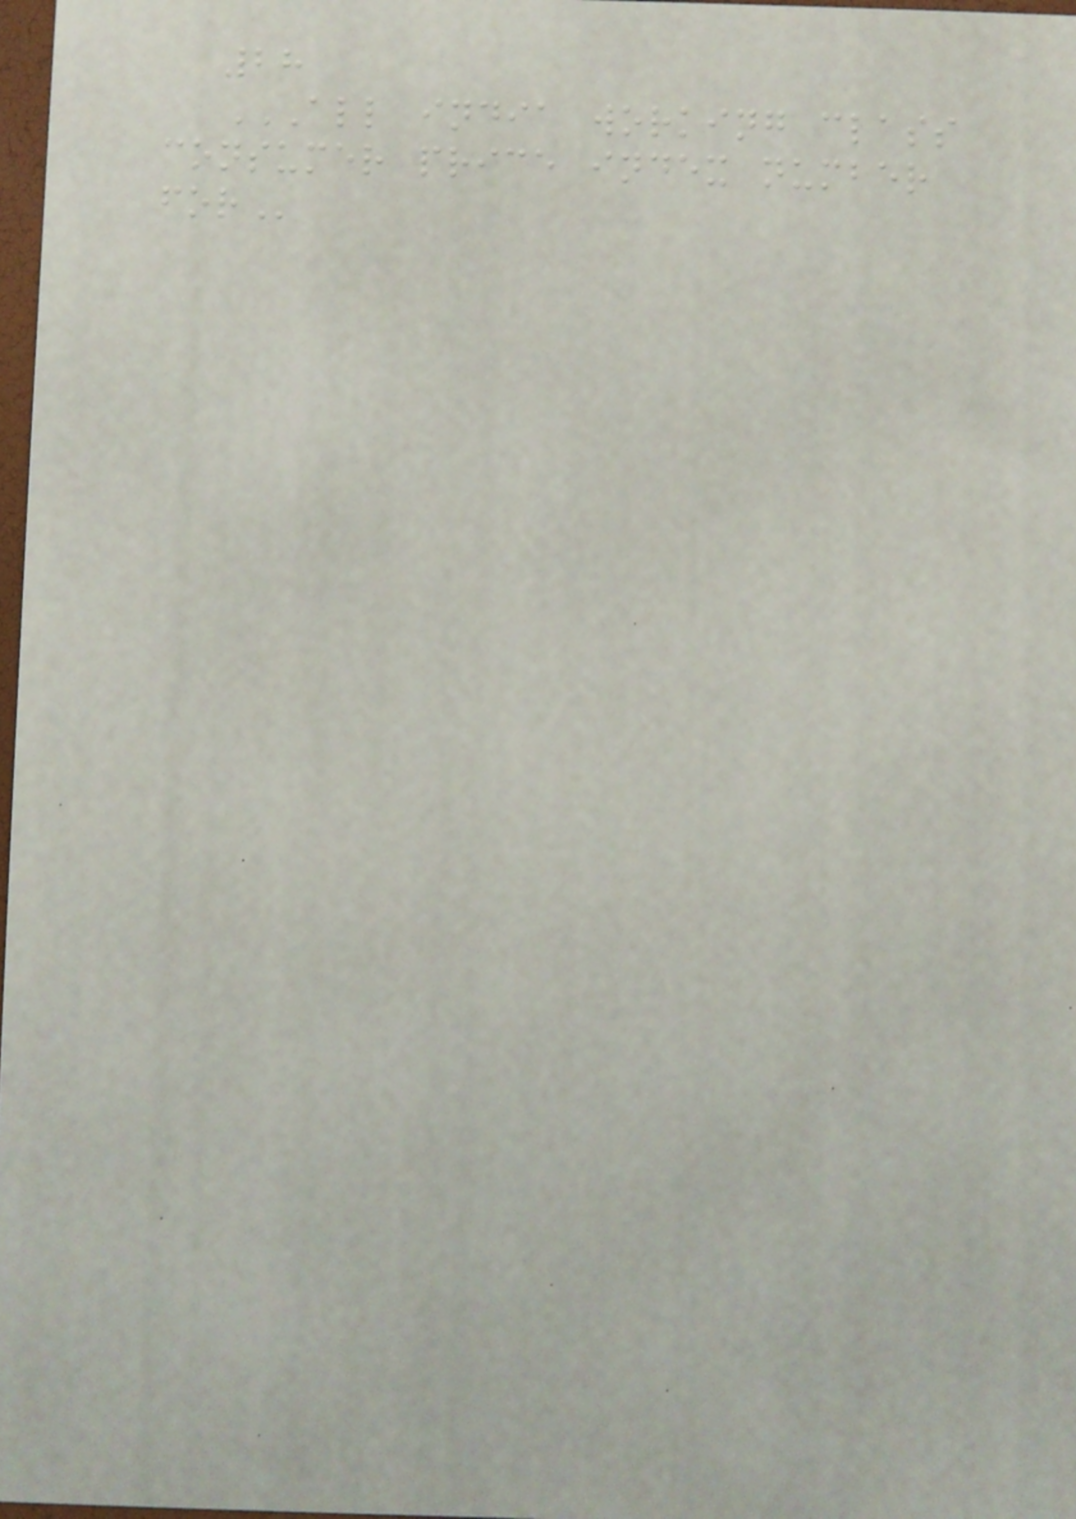28
ALL INDIA WORKING CLASS
CONSUMER PRICE INDEX NUMBER
FOR
